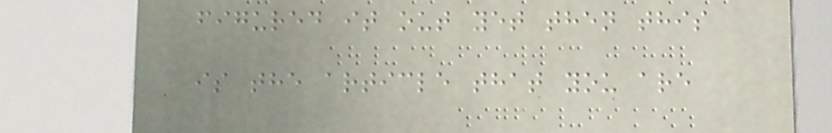figured it out yet then this
is the article that you are
